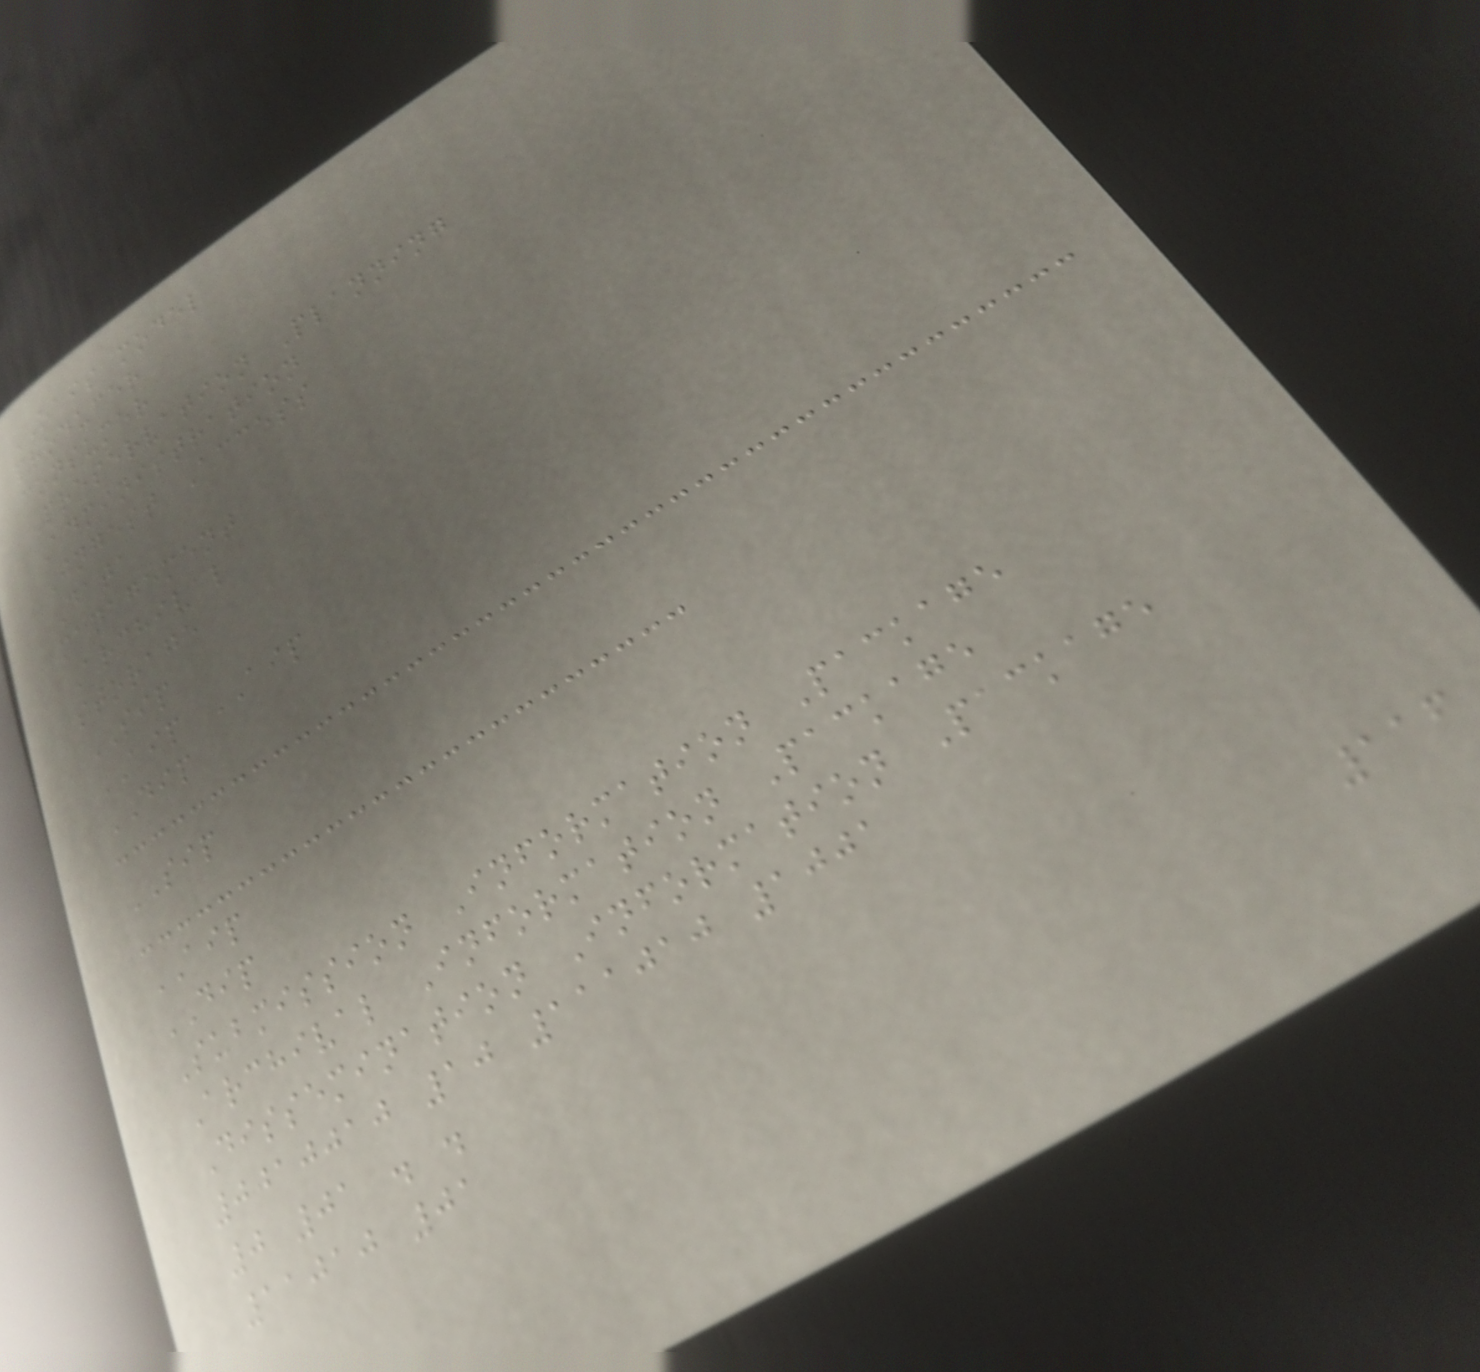OAIS model
producer
consumer
Preservation Planning
Administration
Ingest Access
Data
management
Archival
storage
SIP
AIP AIP
DIP
SIP
AIP
DIP
Submission Information Package
Archival Information Package
Dissemination Information Package
0010010 10 111010 1001
0 01 . .
11010 01
116
